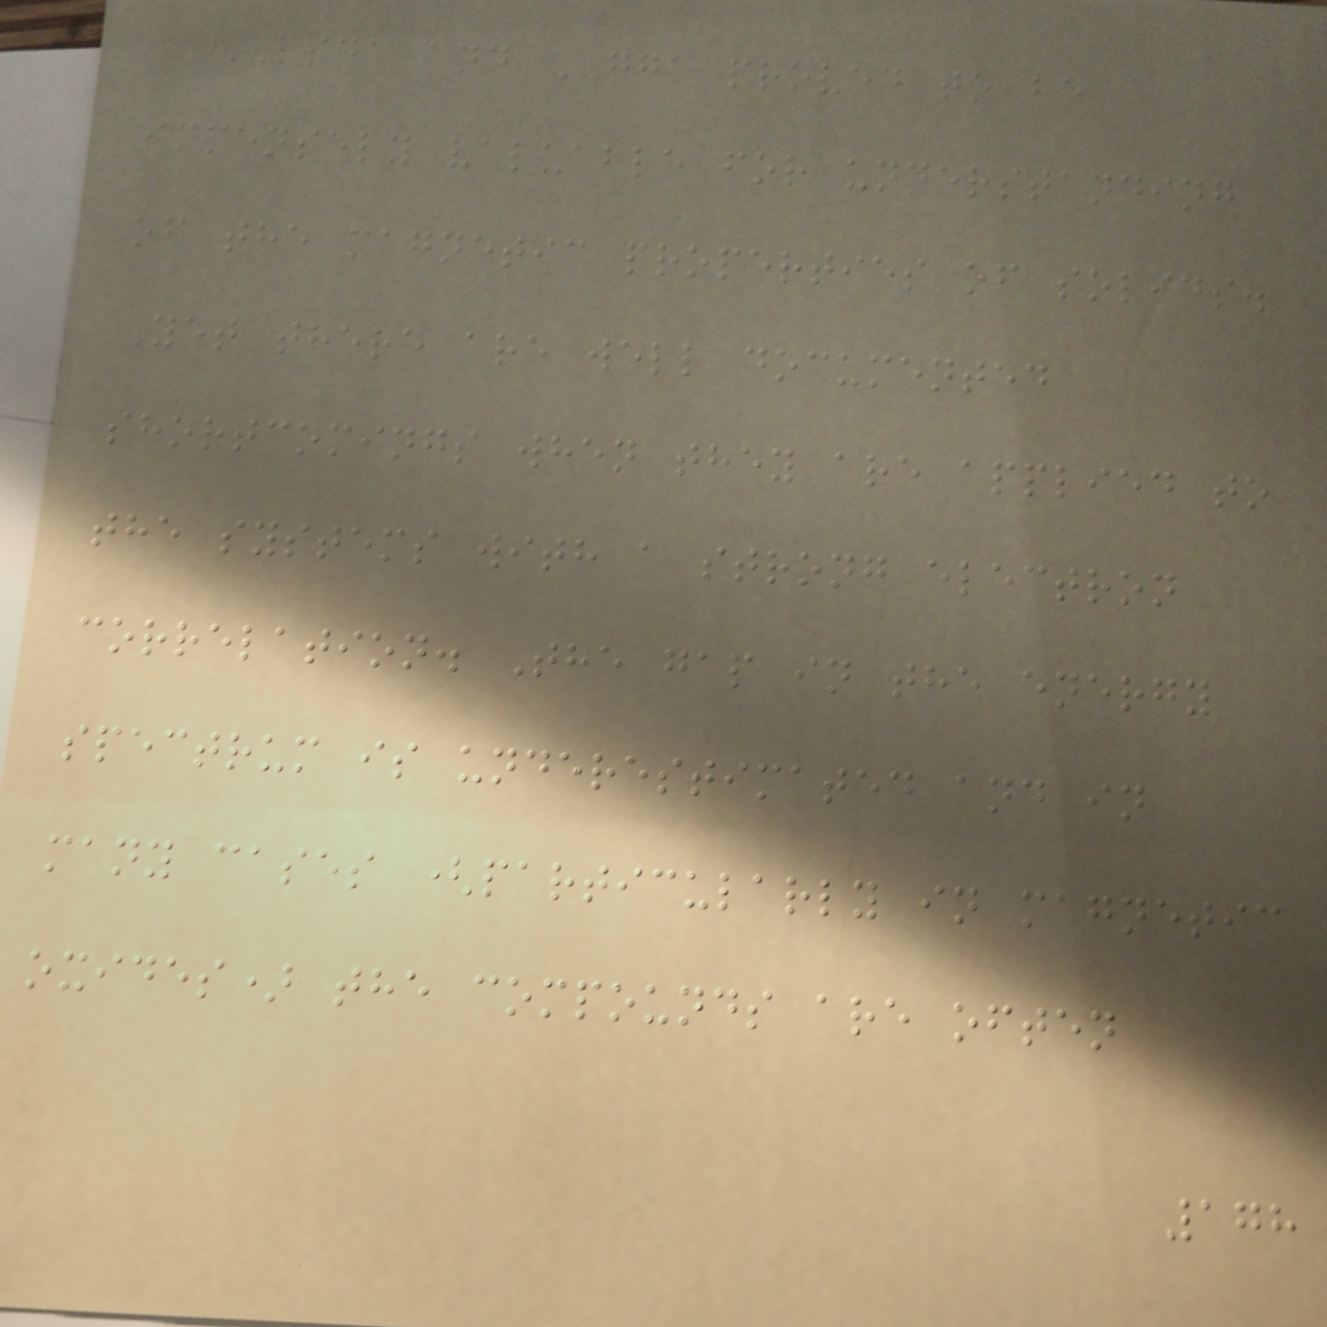LSDA and GGA proved to be
immensely valuable for understanding
of the magnetic properties of solids.
Yet there are well documented
shortcomings when they are applied to
the systems with a strong electron
correlation. The gap in the energy
spectrum is underestimated and in
many cases (particularly in magnetic
oxides) the compounds are often
178
